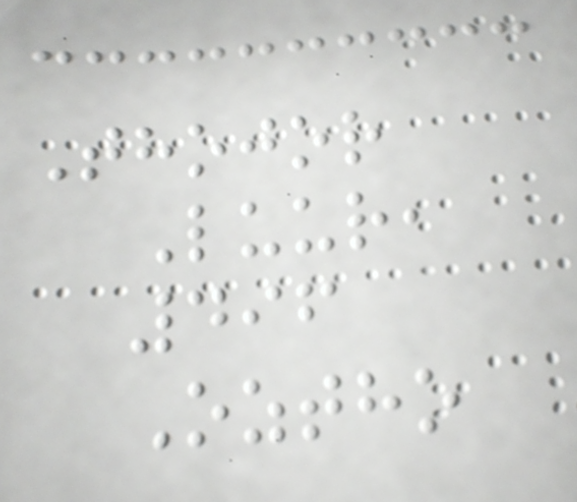Thojor
Luur,
496
Oztho
